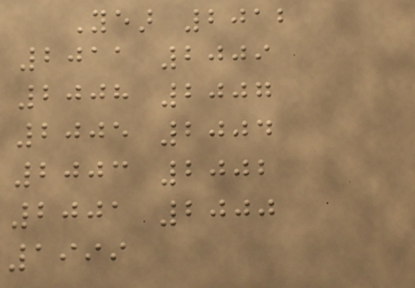Year 2012
2011 2009
2008 2007
2005 2004
2003 2002
2001 2000
1999
